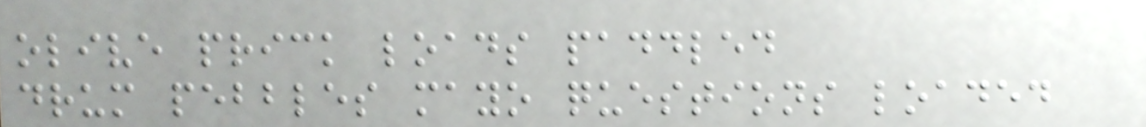olive prick loads paddled
drum pebbles mayo questions loaded
